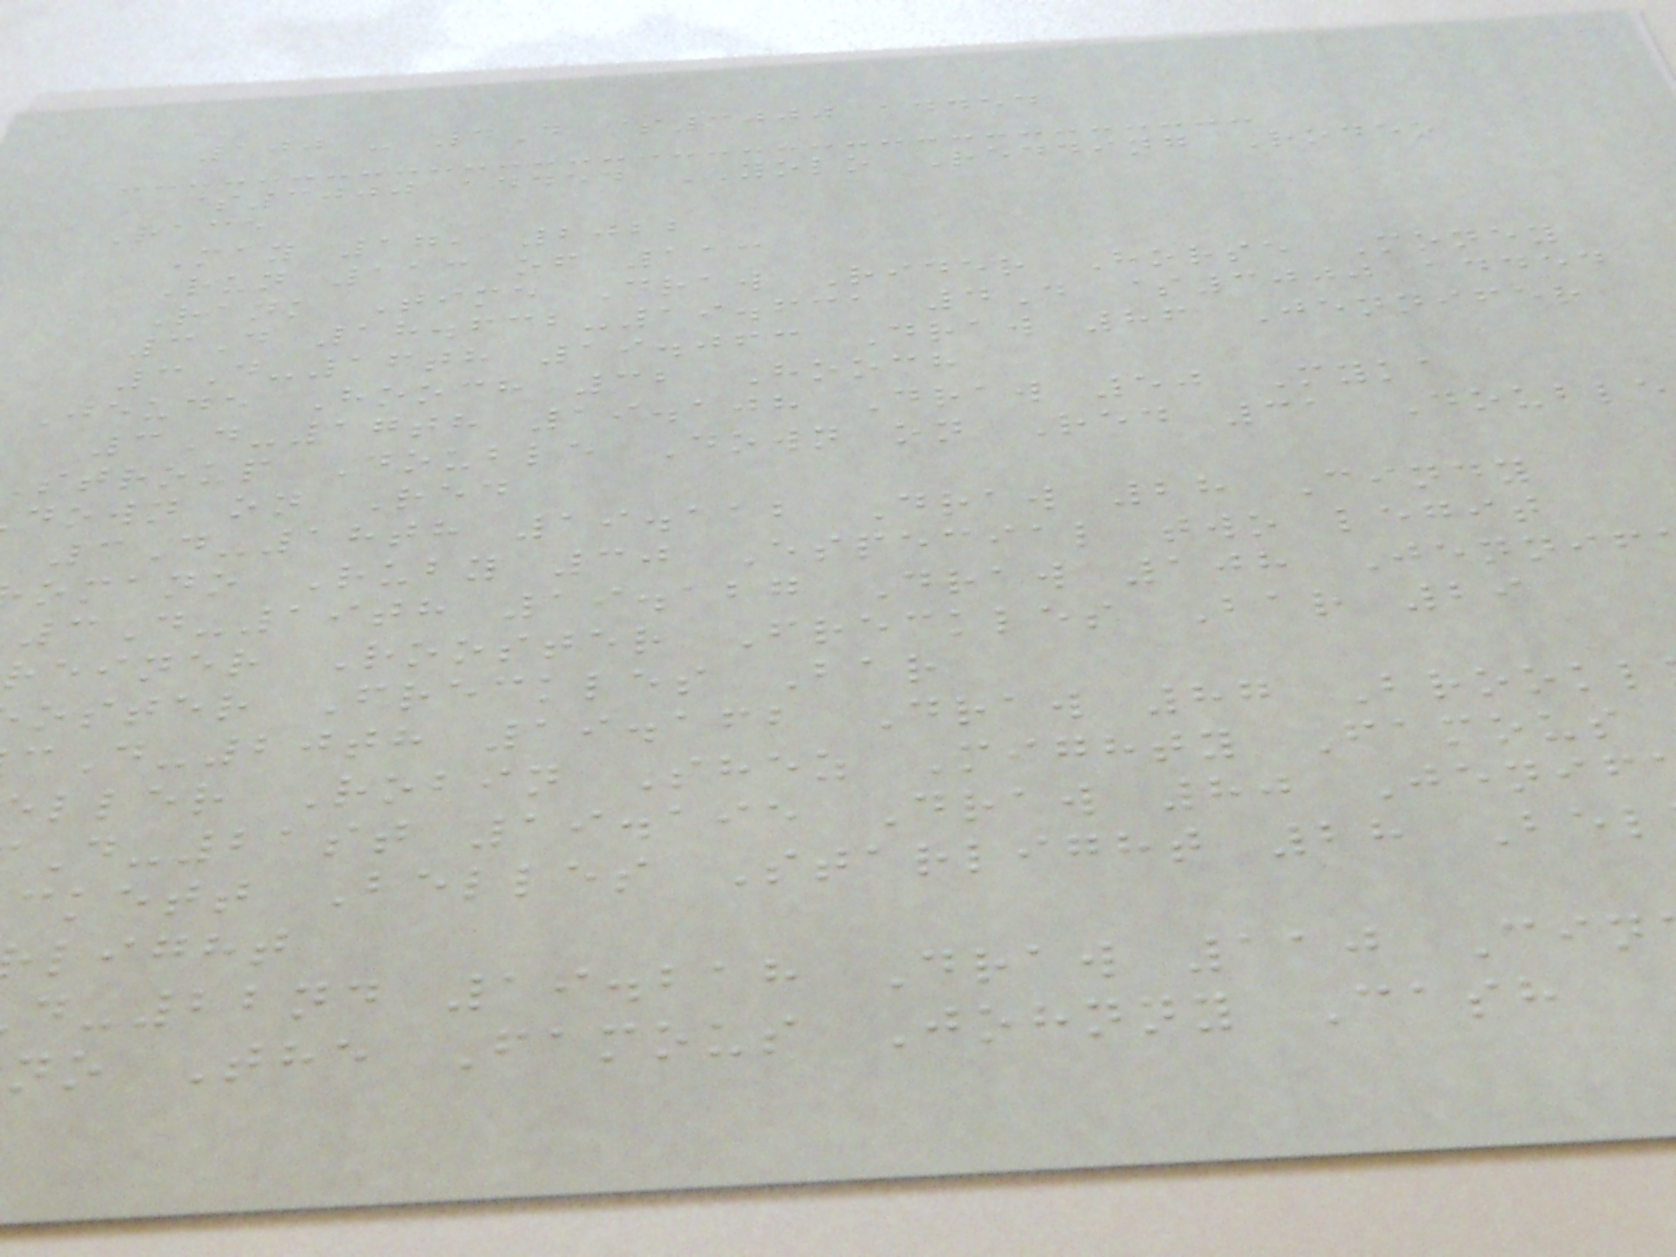100 - 4D $3000 added
$3000 added YOLO Redding Rodeo
Race
May 17, 2022
Run 113 of 113
Rank Time Draw Rider Horse Money
3D 18.632-19.631 4D $3000 added
3D-16th 19.063 Draw 86 Jennifer
Jeude Hooch 32 Hooch
3D-17th 19.108 Draw 50 Myka
stroup Double Down on Red 31 Double
down on Red
3D-18th 19.112 Draw 28 Cindy
omano Ruby 30 Especial two legit
3D-19th 19.127 Draw 108 Jennif
reiner Rooster Freckles Bar 29
oster Freckles Bar
D-20th 19.162 Draw 87 Brookl
ller Robin Shez Mighty Famous
D-21st 19.195 Draw 80 Jenif
ckett Belles Starlight 28 Bel
light
d-22nd 19.218 Draw 110 Cin
no The Famous Johnny Cash
